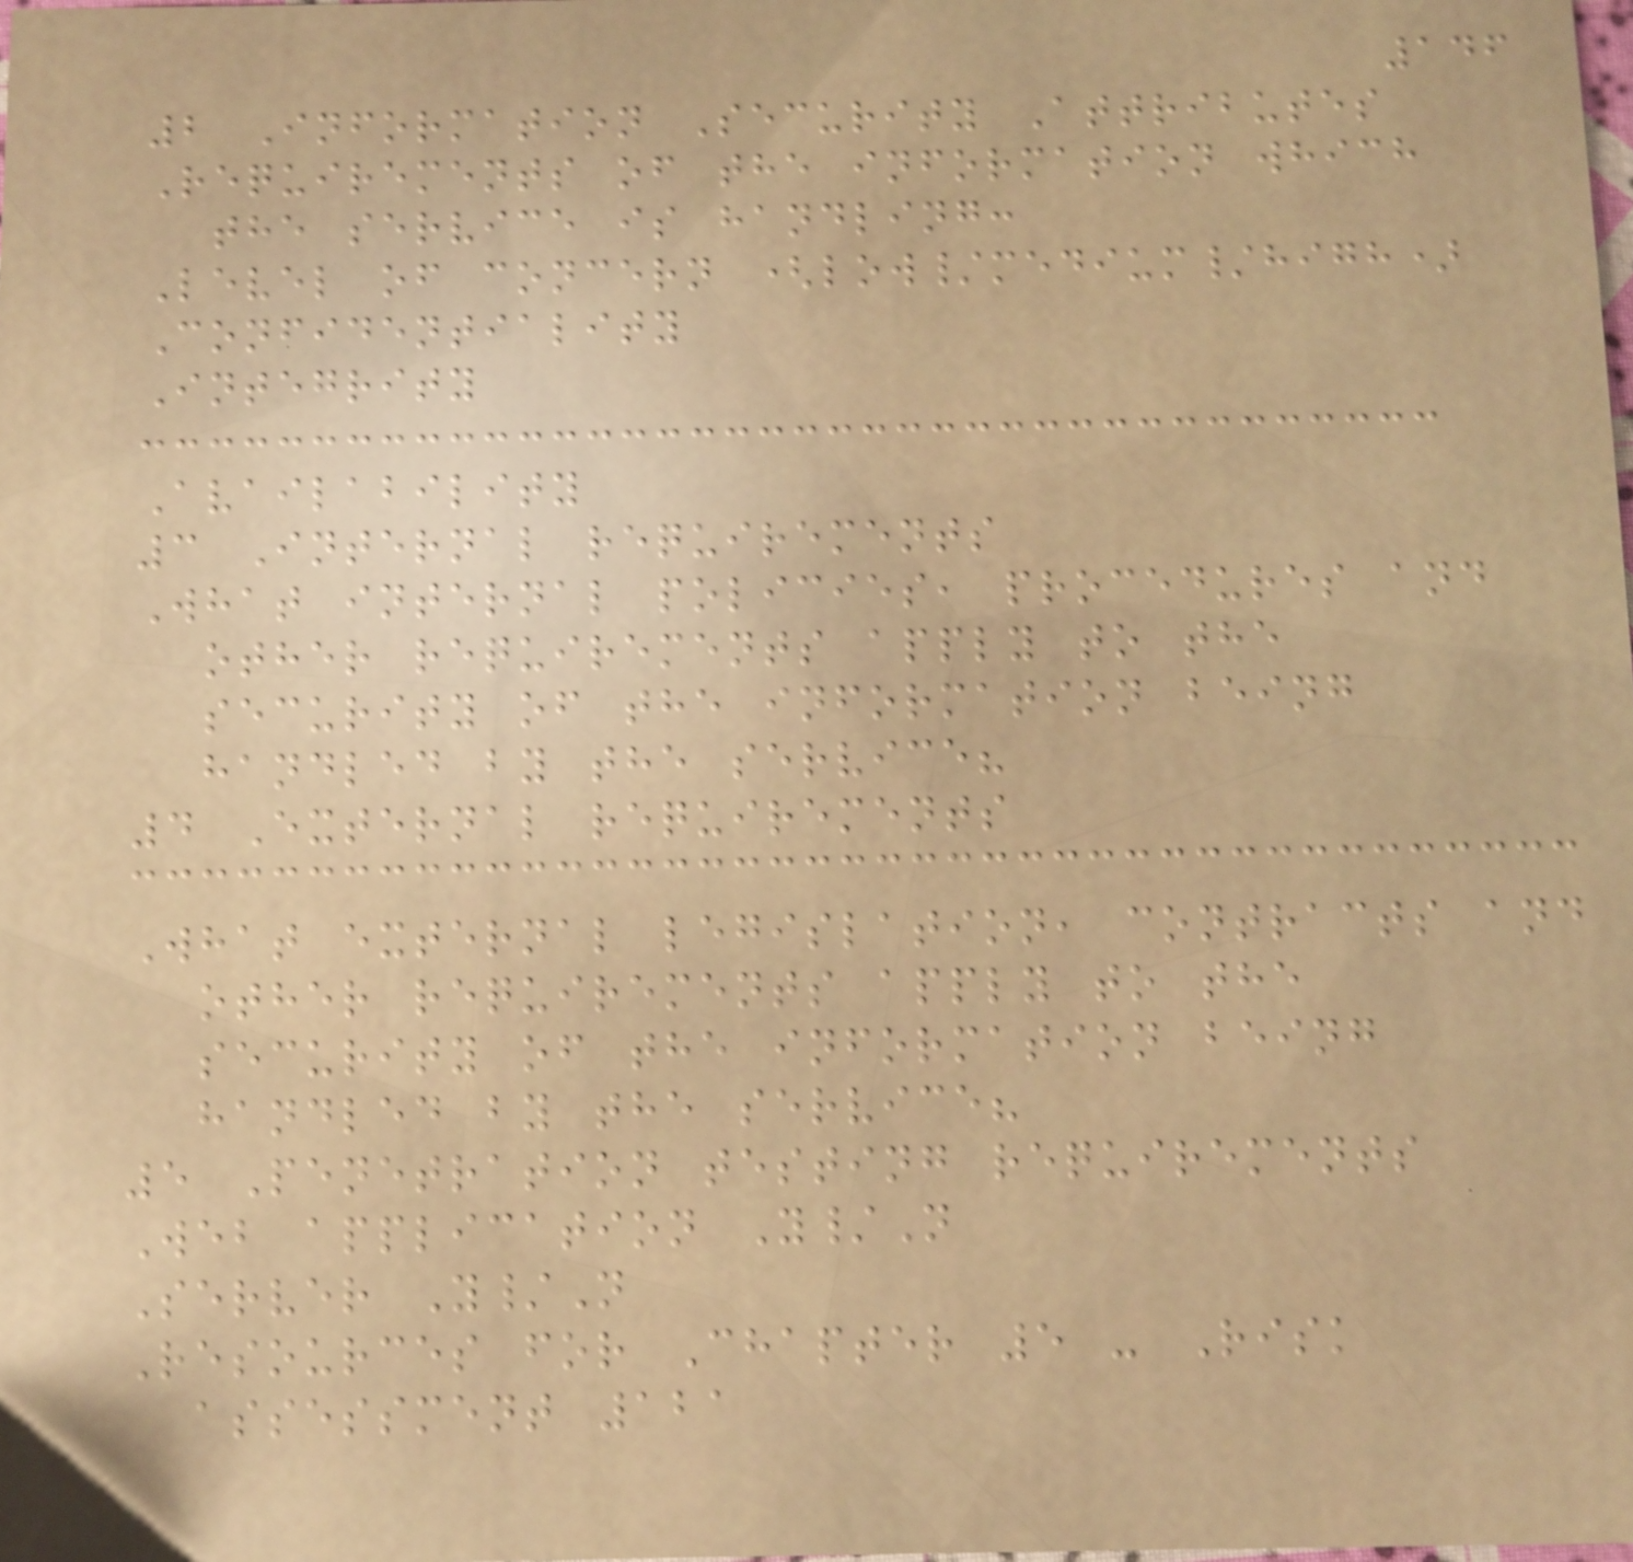146
2 Information Security Attributes
Requirements of the information which
the service is handling:
Level of concern (low/medium/high)
Confidentiality
Integrity
Availability
3 Internal requirements
What internal policies, procedures and
other requirements apply to the
security of the information being
handled by the service?
4 External requirements
What external legislation, contracts and
other requirements apply to the
security of the information being
handled by the service?
5 Penetration testing requirements
Web application Y/N
Server Y/N
Resources for Chapter 5 - Risk
assessment 121
